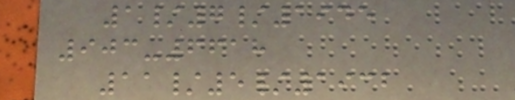1/7/1945
903-6618
11/5/1932
